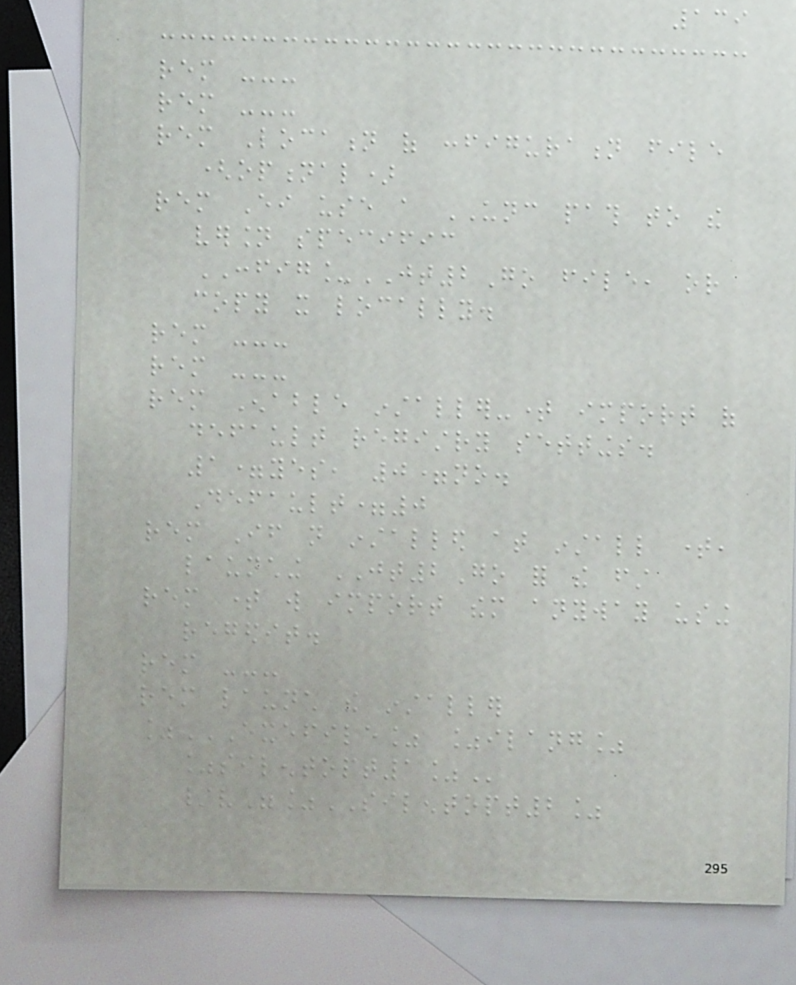139
rem ---
rem ---
rem Location of configuration file
(optional)
rem Either use a UNC path to the
version specific
CONFIG_JT2Go file, or
copy it locally.
rem ---
rem ---
rem Enable installer-time import of
default registry settings.
1=yes, 0=no.
Default=0
rem If not installed at install time,
launching JT2Go for the first
rem time will import them anyway using
regedit.
rem ---
rem launch the installer
%EXEFILE% %ILANG%
%SILENTOPT1%
/v"%SILENTOPT2%
